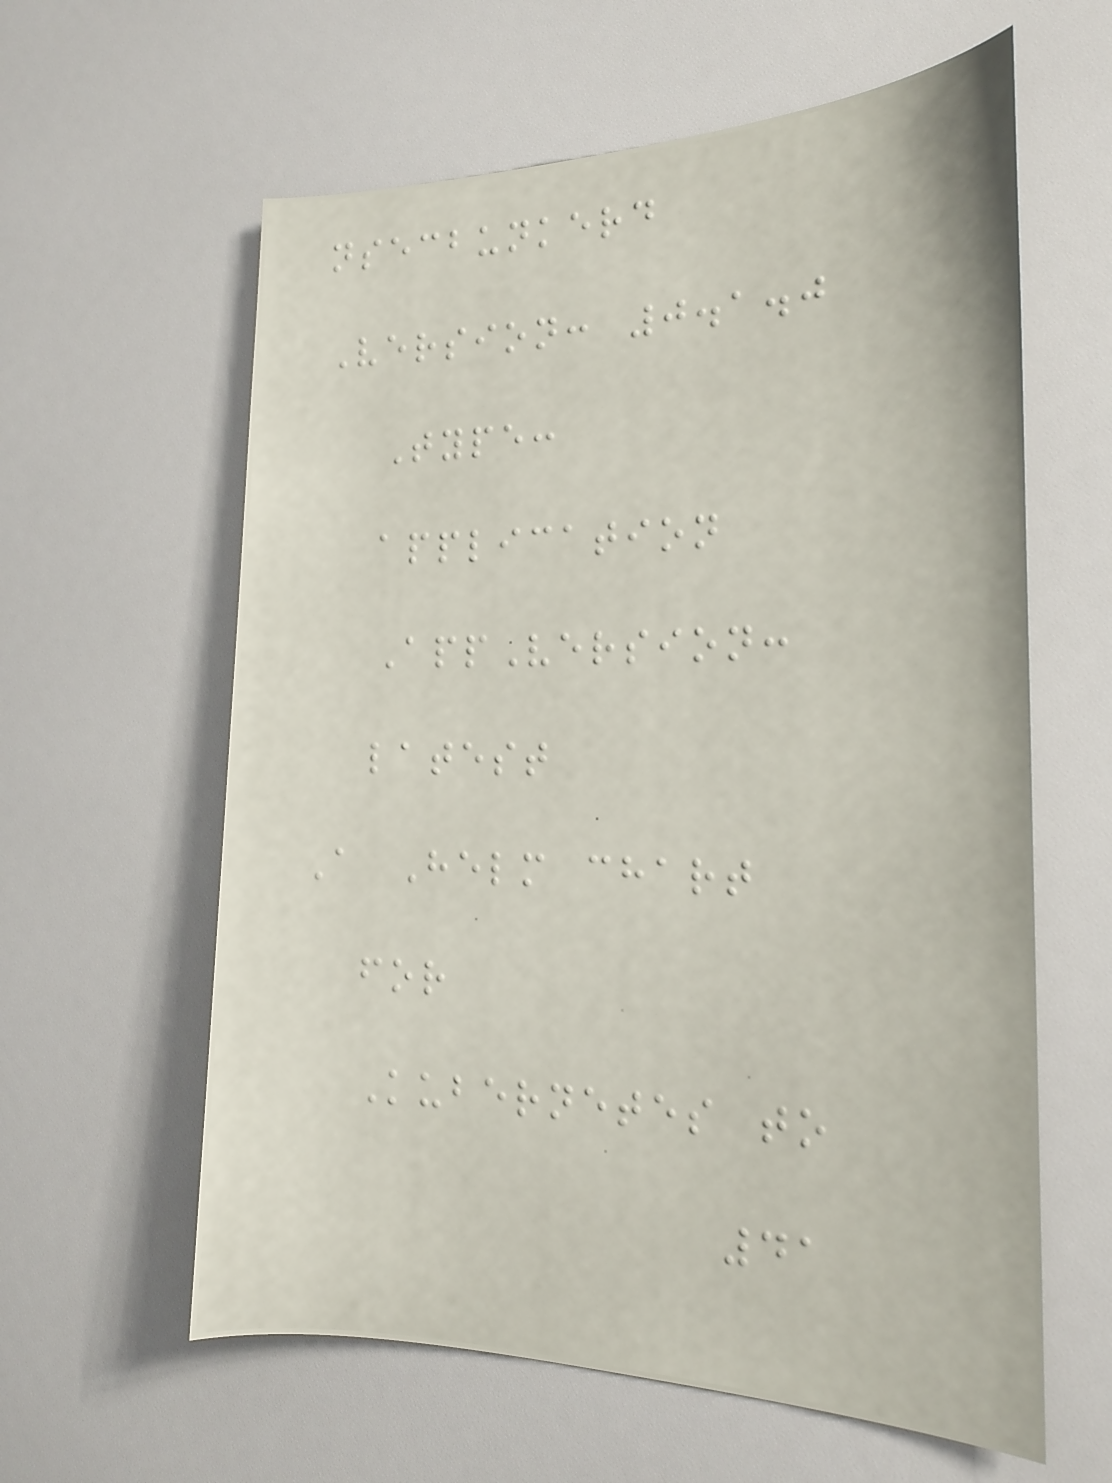nsecbunkerd
Version: 0.1.0
Type:
application
AppVersion:
latest
A Helm chart
for
Kubernetes to
41
